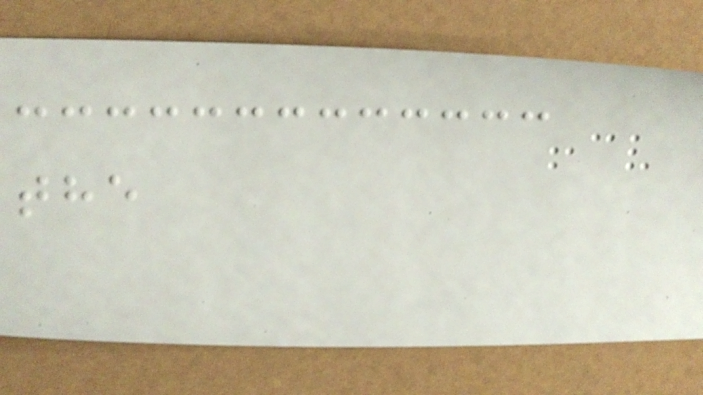the
